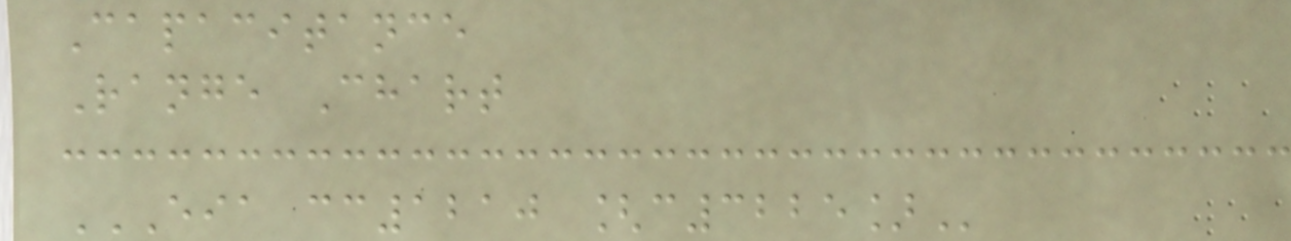Capacitance
Range Chart
EIA CC1210 [C3225]
